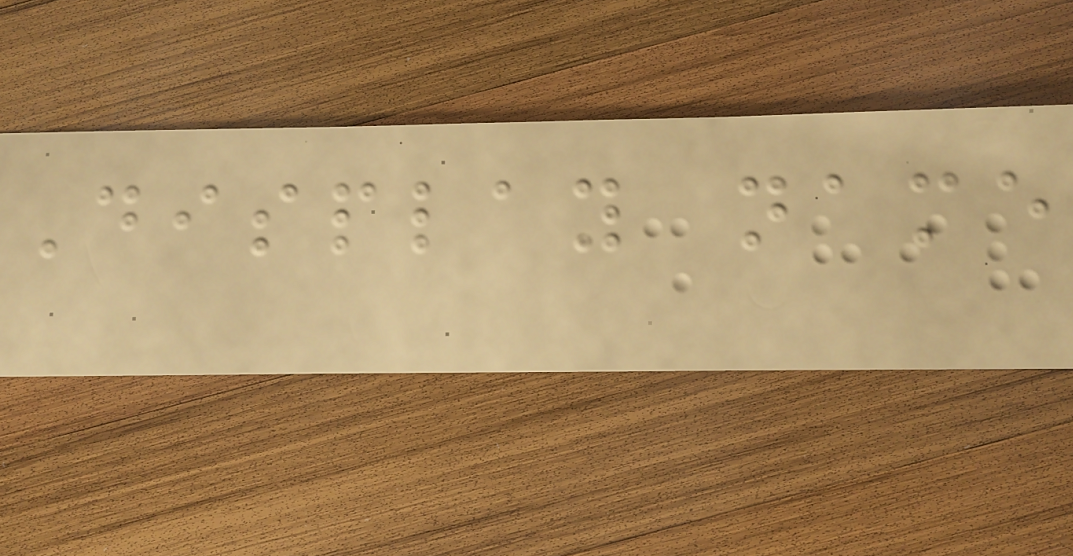Display name
